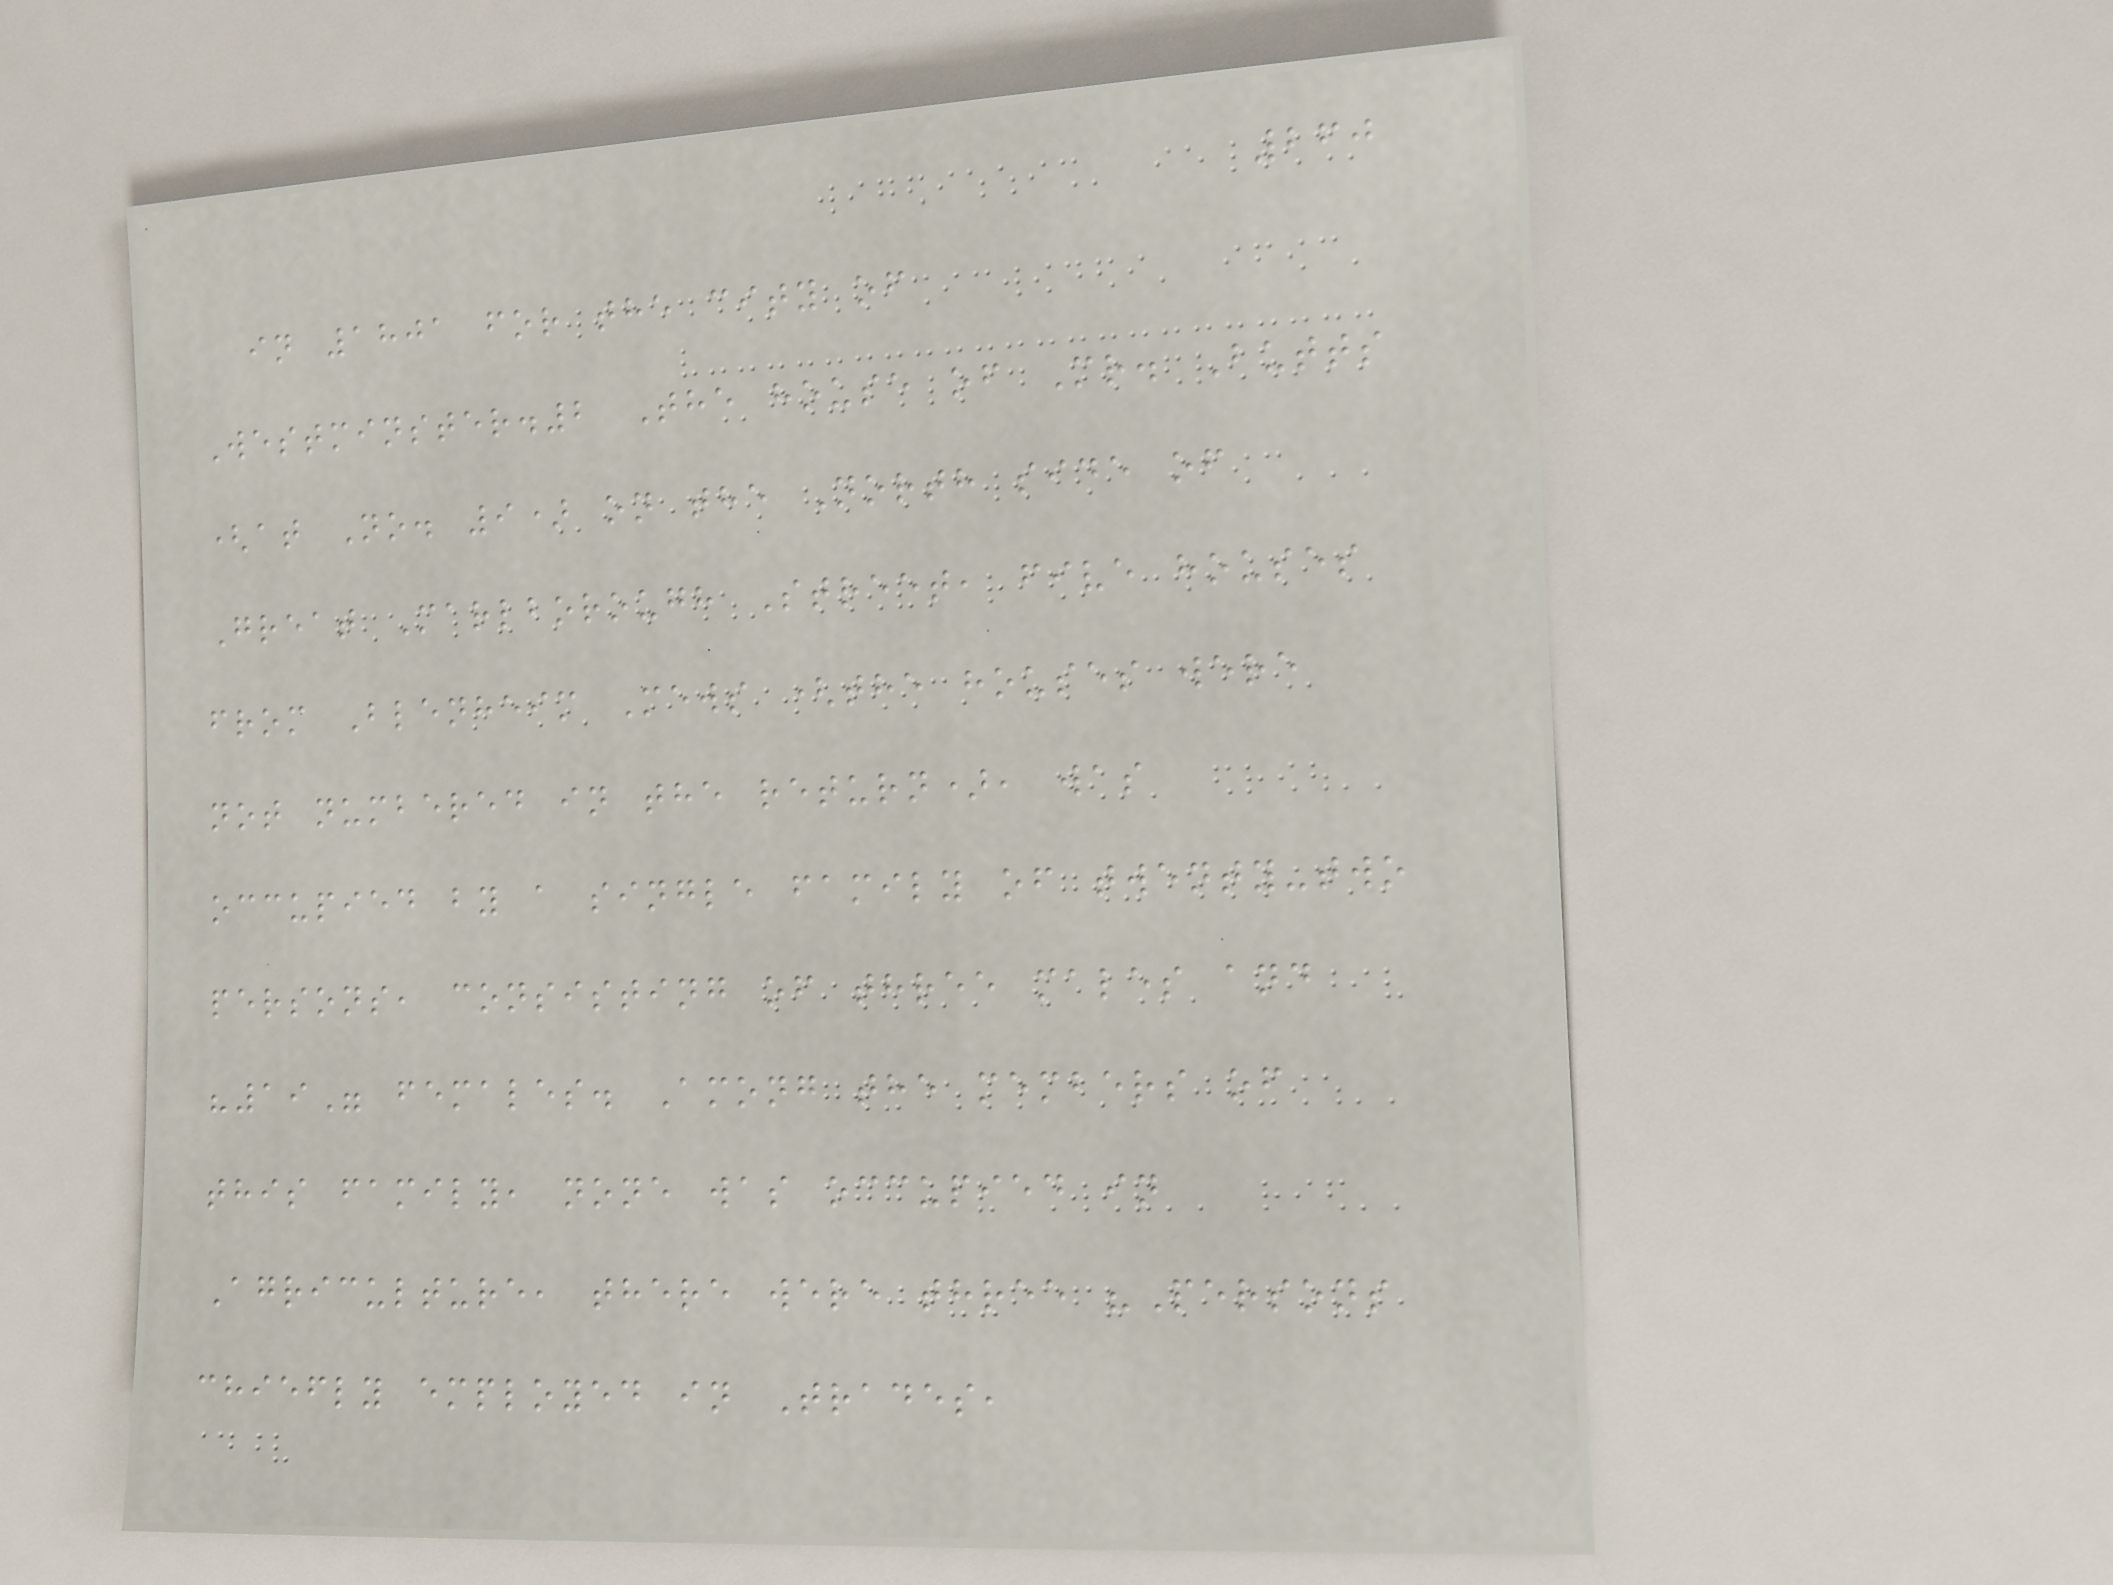260
in 1801 for the city of
Westminster.2 The house of Mr. Butts
(at No. 9) on the North side of
Great Marlborough Street, five houses
from Blenheim Mews (the houses were
not numbered in the return), was
occupied by a single family of twenty-two
persons, consisting of three males and
"19" females. Among the members of
this family, none was occupied in
Agriculture, there were three "Persons
chiefly employed in Trades,
